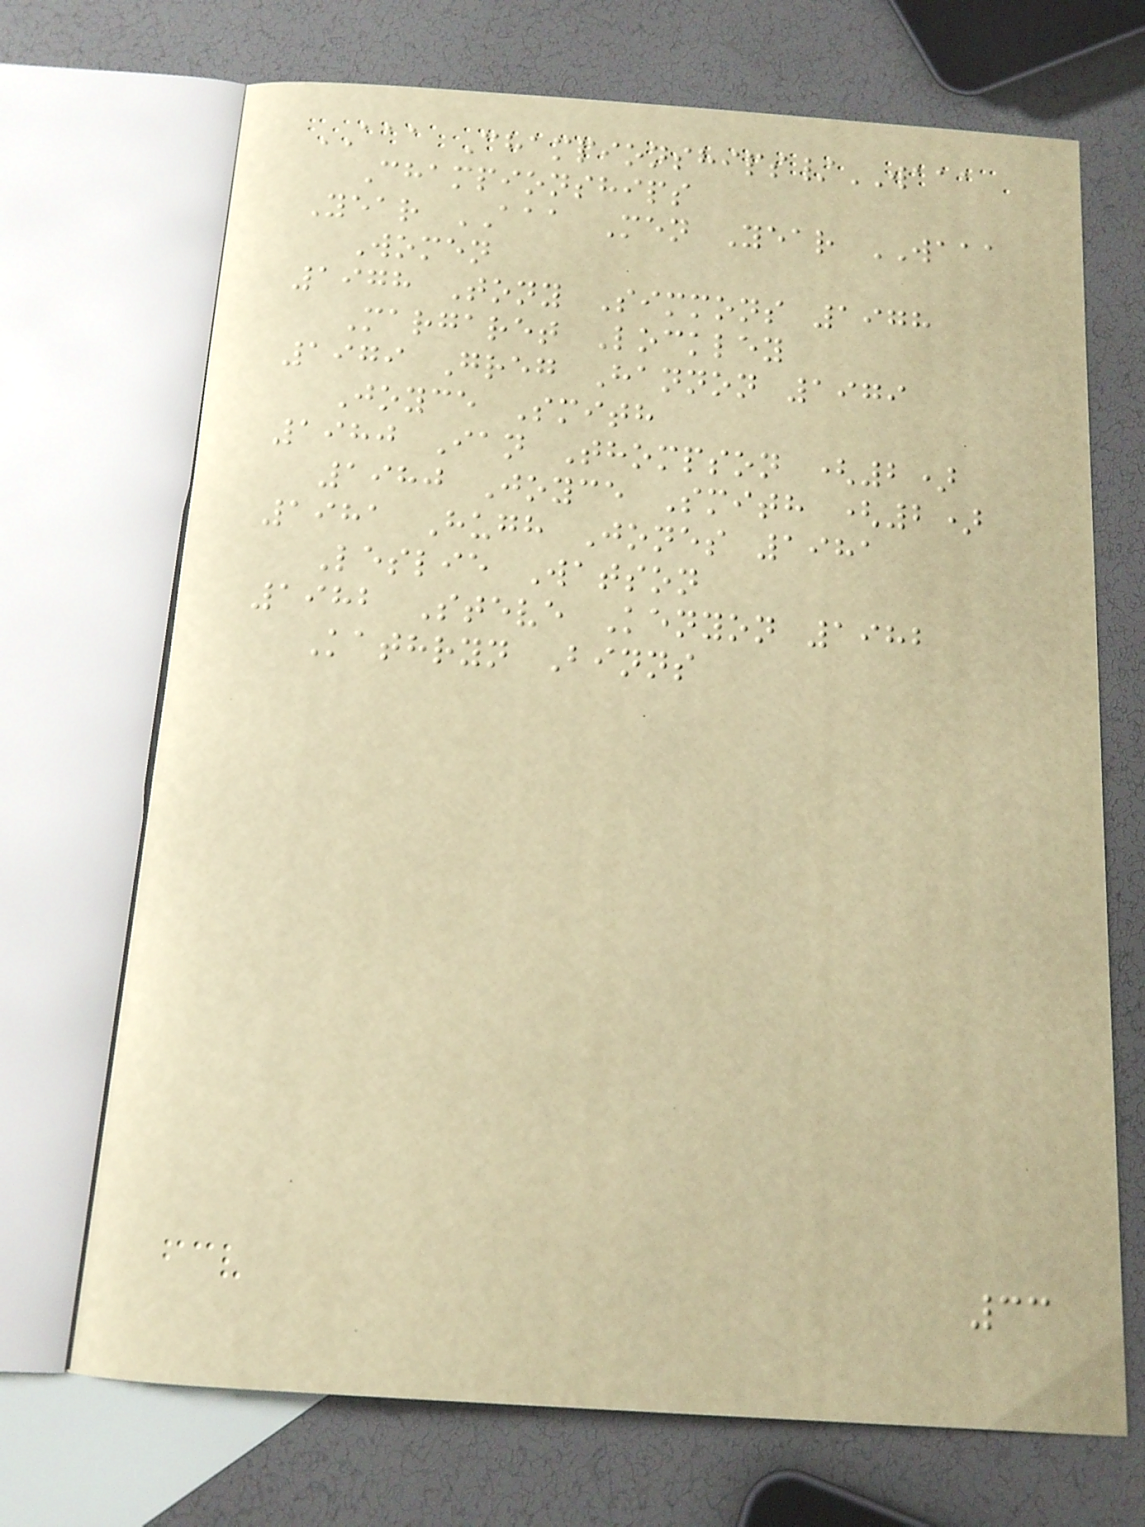AAA Championships/WAAA
Championships
Year AAA Men Year WAAA
Women
1978 Tony Simmons 1978
Margaret Lockley
1979 Greg Hannon 1979
Joyce Smith
1980 Ian Thompson (2)
1980 Joyce Smith (2)
1981 Hugh Jones 1981
Leslie Watson
1982 Steve Kenyon 1982
Kathryn Binns
33
